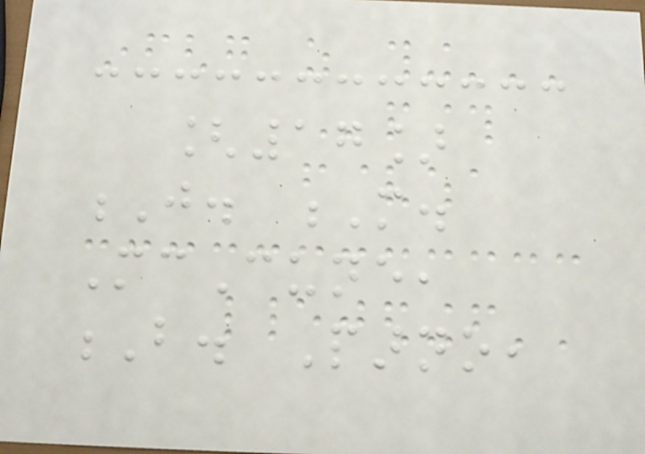[17]
J. M.
McCune,
B. Parno,
